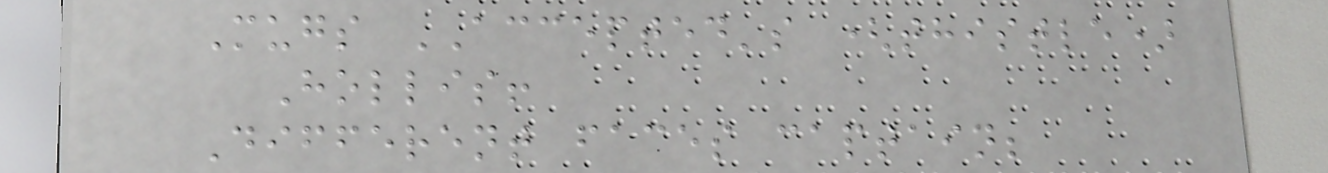Mugs ACCEPTED's (thistle)
Hollis!
Different faces captain;
